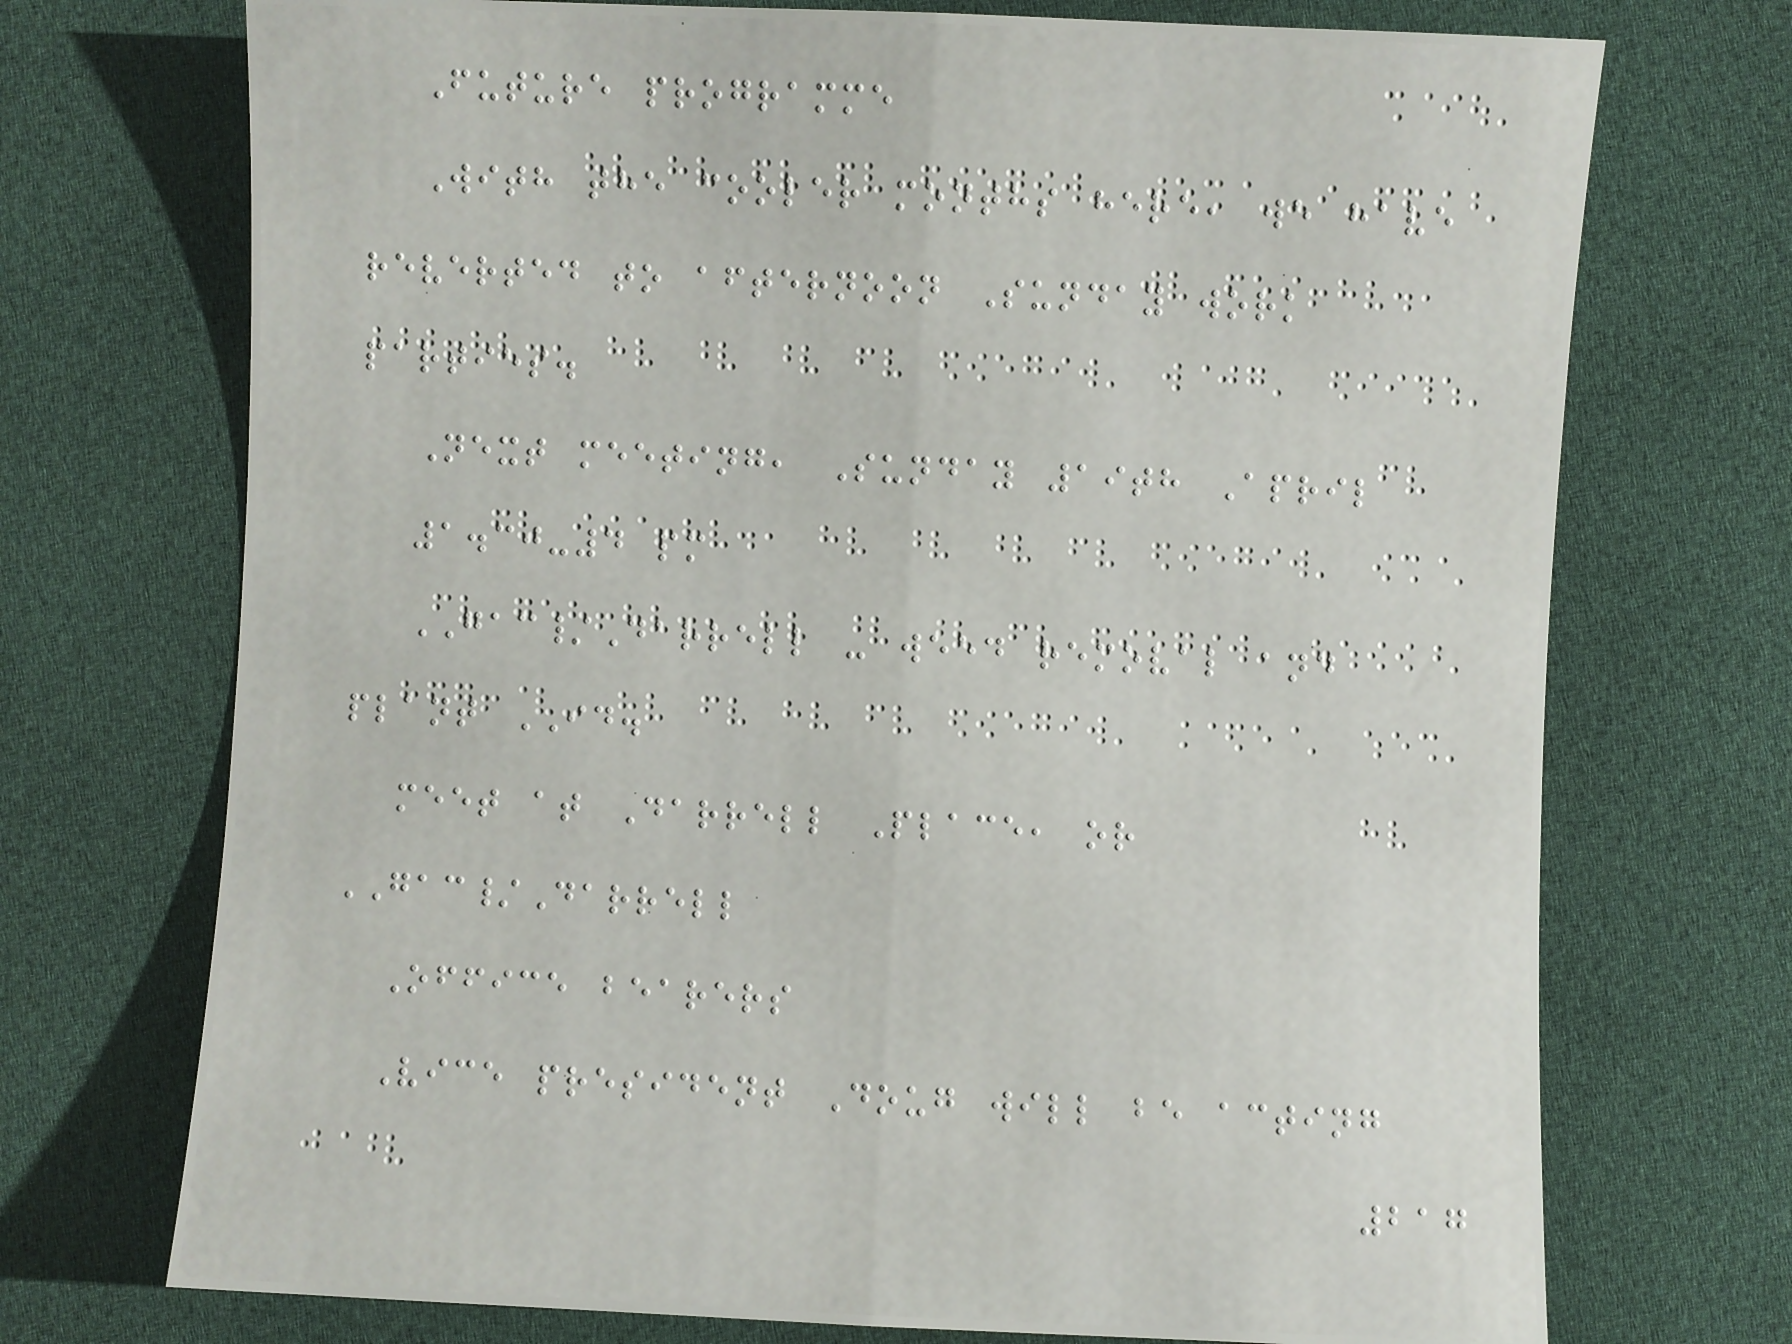Future programme
With the cooler months here, we have
reverted to afternoon Sunday work
parties.
Next meeting, Sunday 19th April
1.30-4 pm
GAC/Darrell - weed removal and
plant ID.
meet at Darrell Place, or
GAC/Darrell
Office bearers
Vice president Doug will be acting
217
